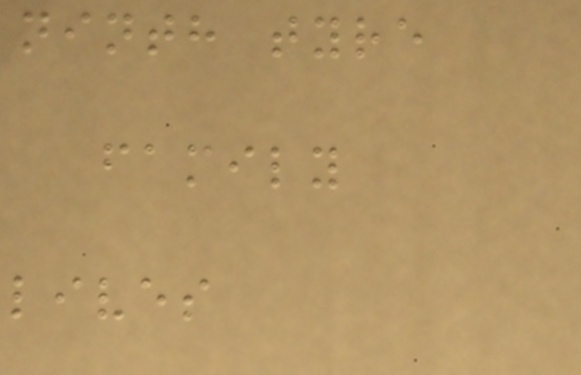ninth tyre
family
lives
